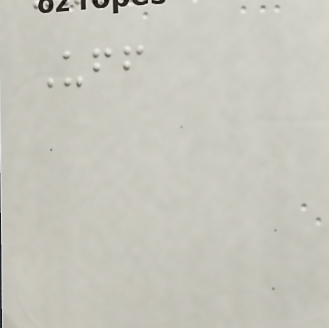Uff
